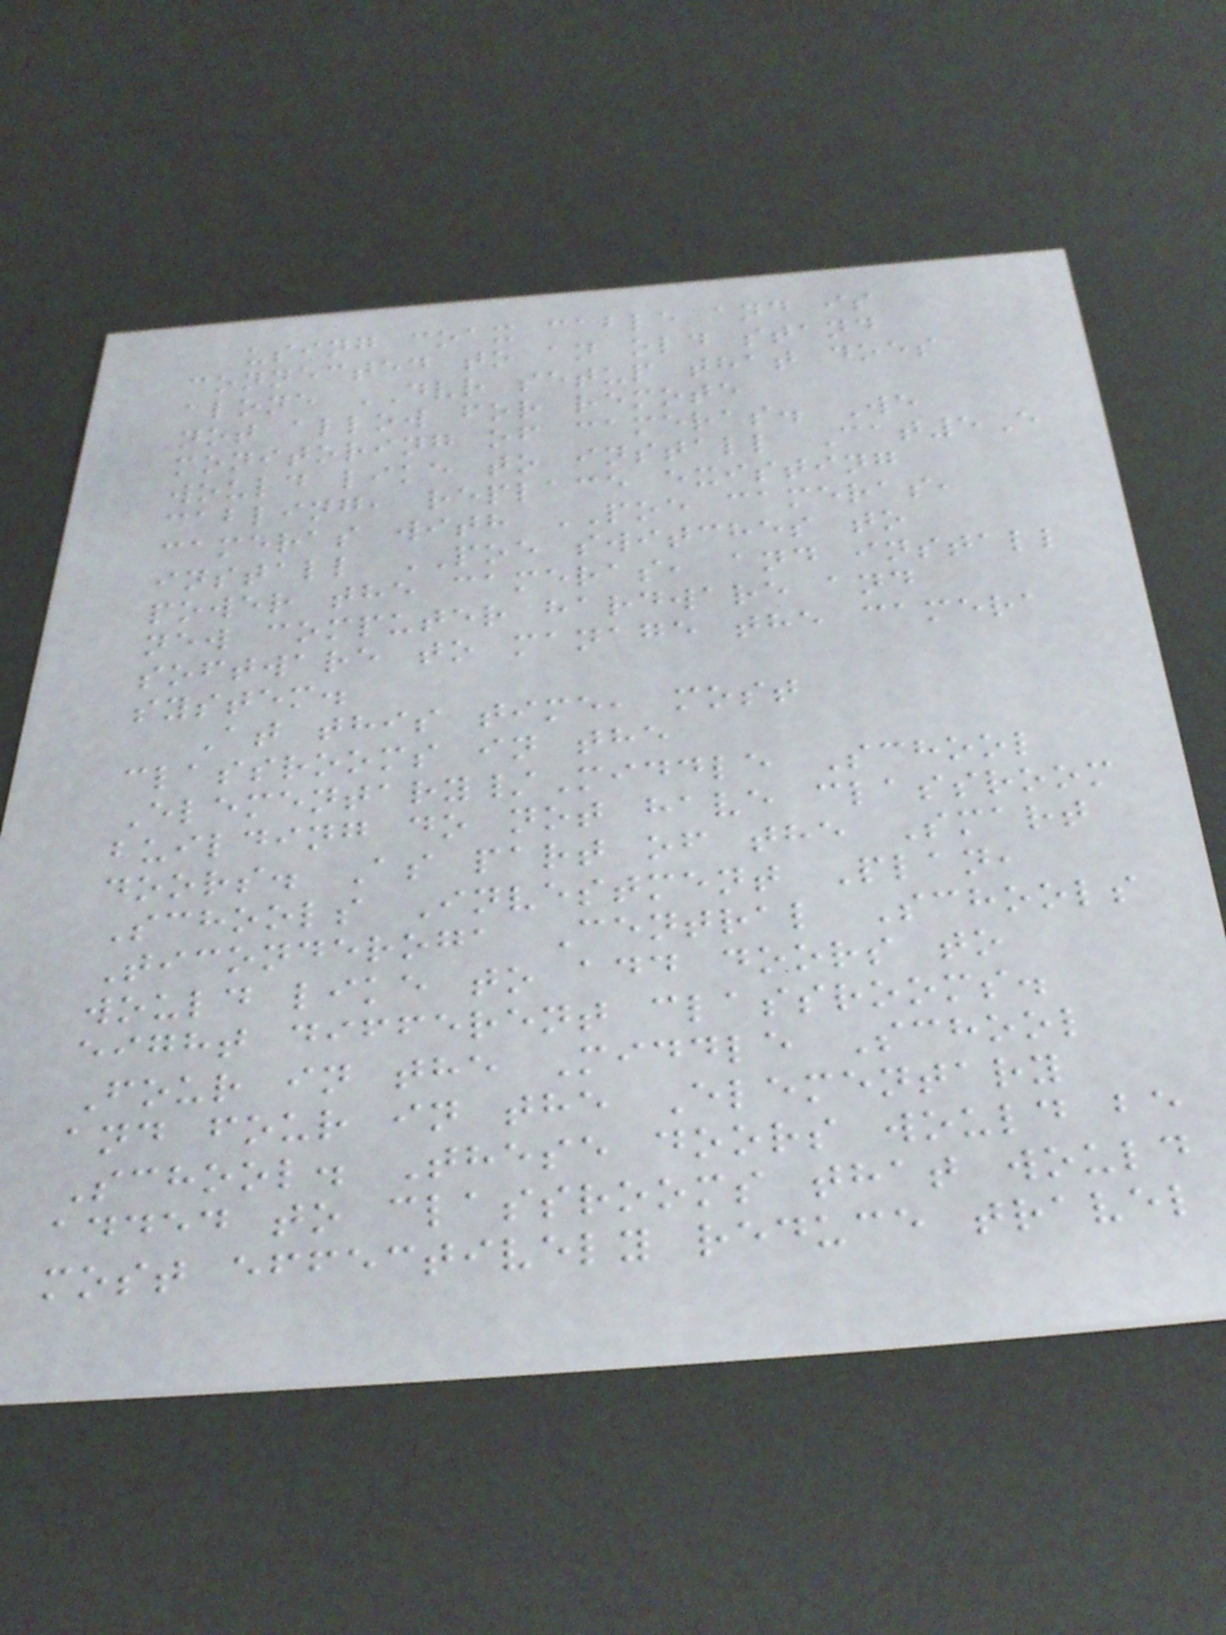using coax cable and is
connected to an old stand
alone DVR setup that does
not allow for remote
monitoring of cameras. We
would like to install Cat5E
cabling, replace existing
cameras with POE cameras,
install POE switches to
power the cameras, and install
new computer hardware and
software to manage the camera
system.
At this time, most
classrooms in the
Elementary/Middle School
building do not have classroom
doors. As part of the Smart
Schools Investment Plan,
Ticonderoga Central Schools
would like to add doors to
eight different classrooms.
Four in the Middle School
and four in the Elementary
School. These doors would be
added to classrooms that would
most effectively reduce travel
